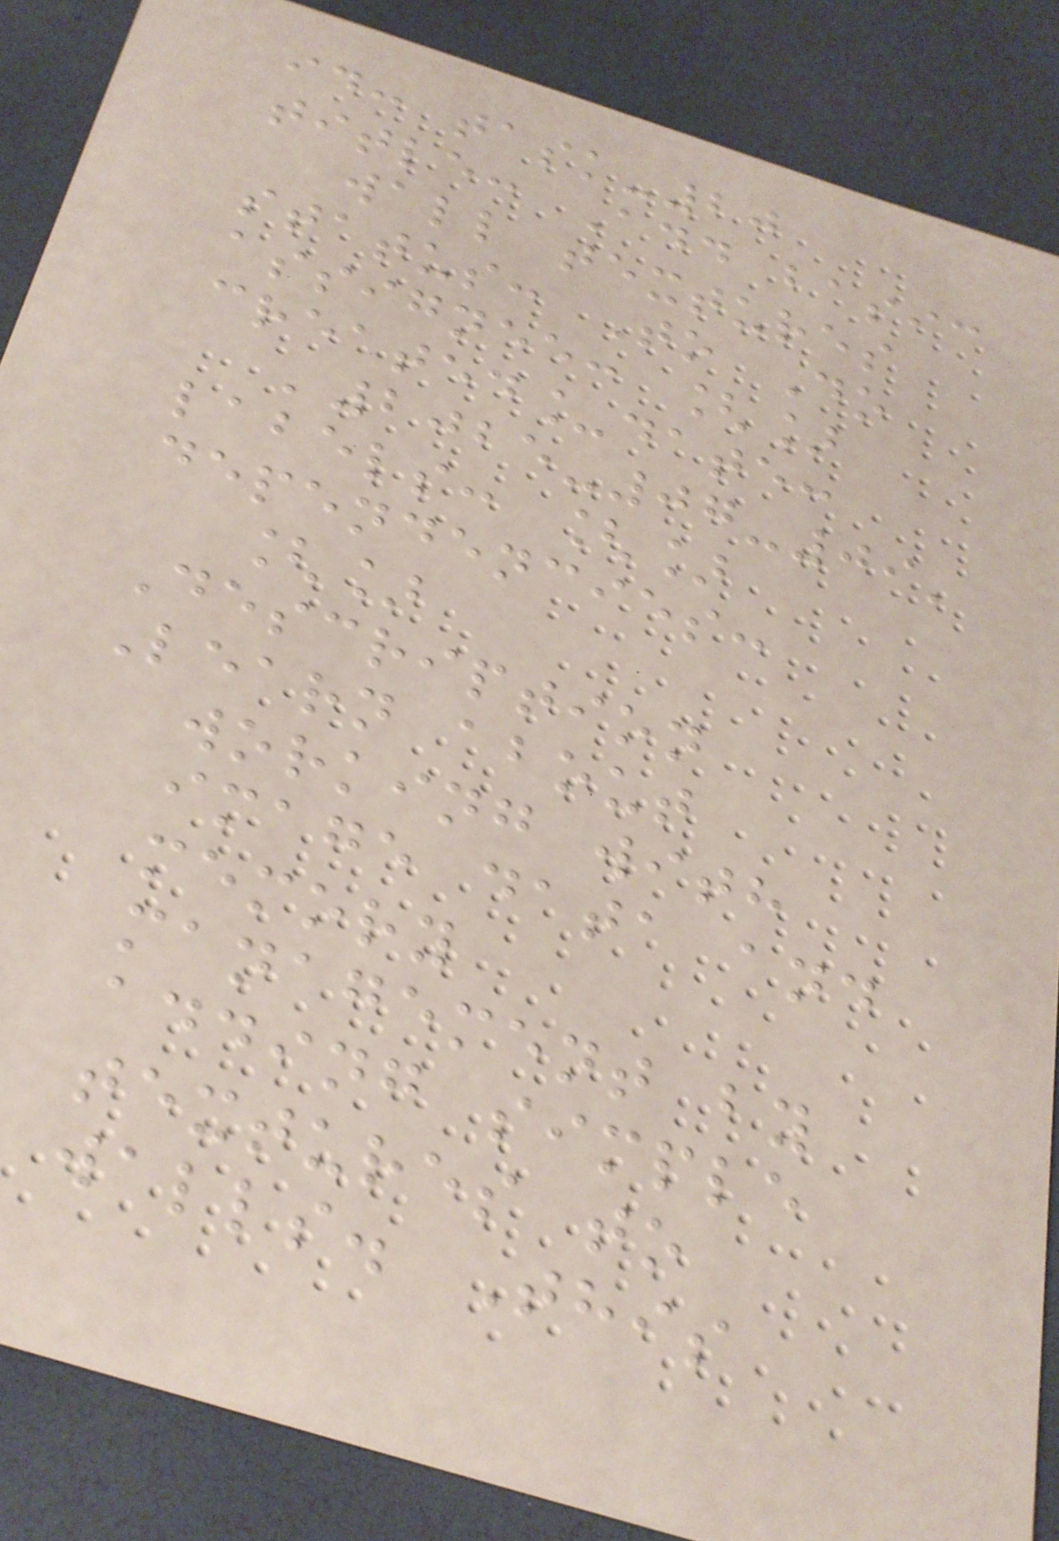id: task-20
title: Add basic
wall textures
status: To Do
assignee: []
created_date:
'2025-07-09'
labels: []
dependencies:
[]
Description
Learn about
working with
image data and
memory
management by
adding simple
textures to
walls. This
